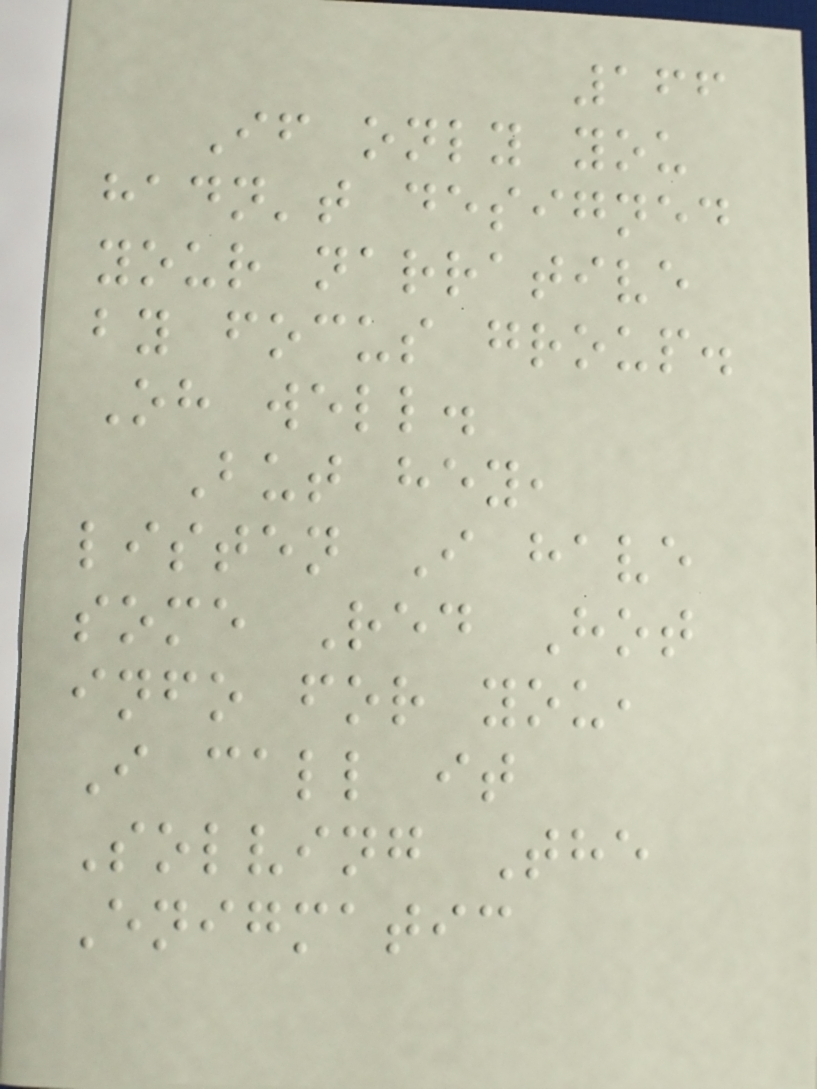166
If only you
hadn't designed
your narrative
by focus group.
Oh well.
But hey,
listen I have
some Red Hot
info for you,
I call it
Solving The
Enigmatic
